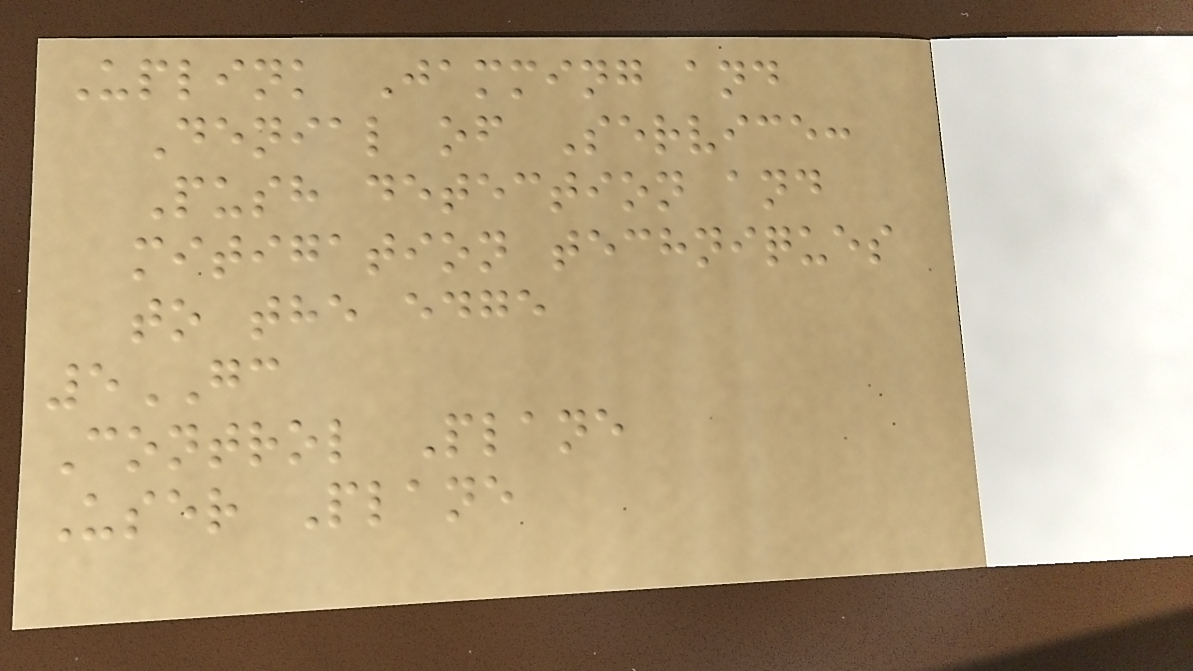Uplink Jamming and
Denial of Service:
Push detection and
mitigation techniques
to the edge
5GC
Control Plane
User Plane
